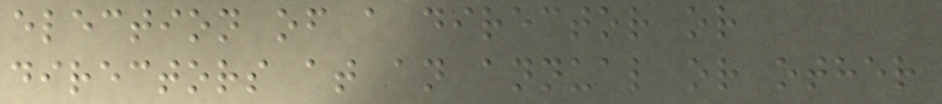election of a director or
directors at an annual or other
